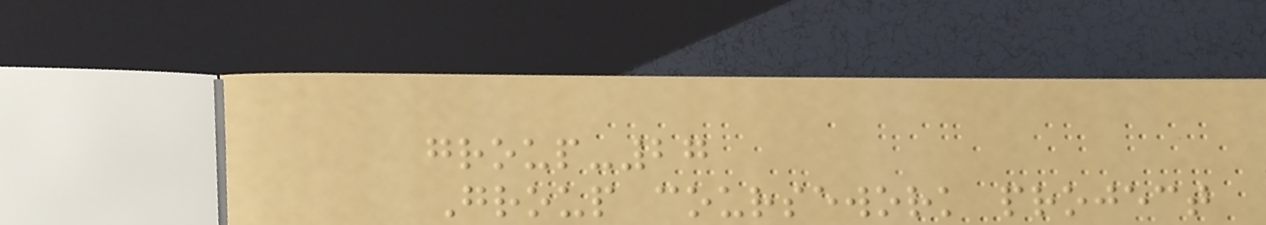group-27
Group coursework project
